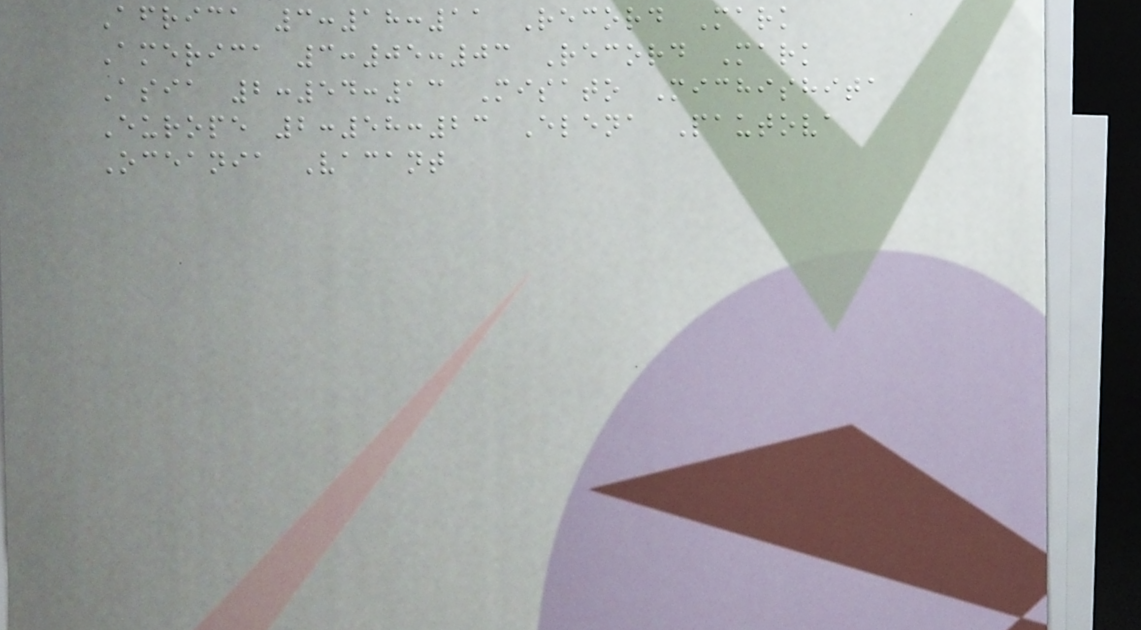Africa 3:18:11 Record Mark
America 3:05:03 Record Mark
Asia 2:54:13 Misato Michishita
Europe 2:58:23 Elena Pautova
Oceania Vacant
